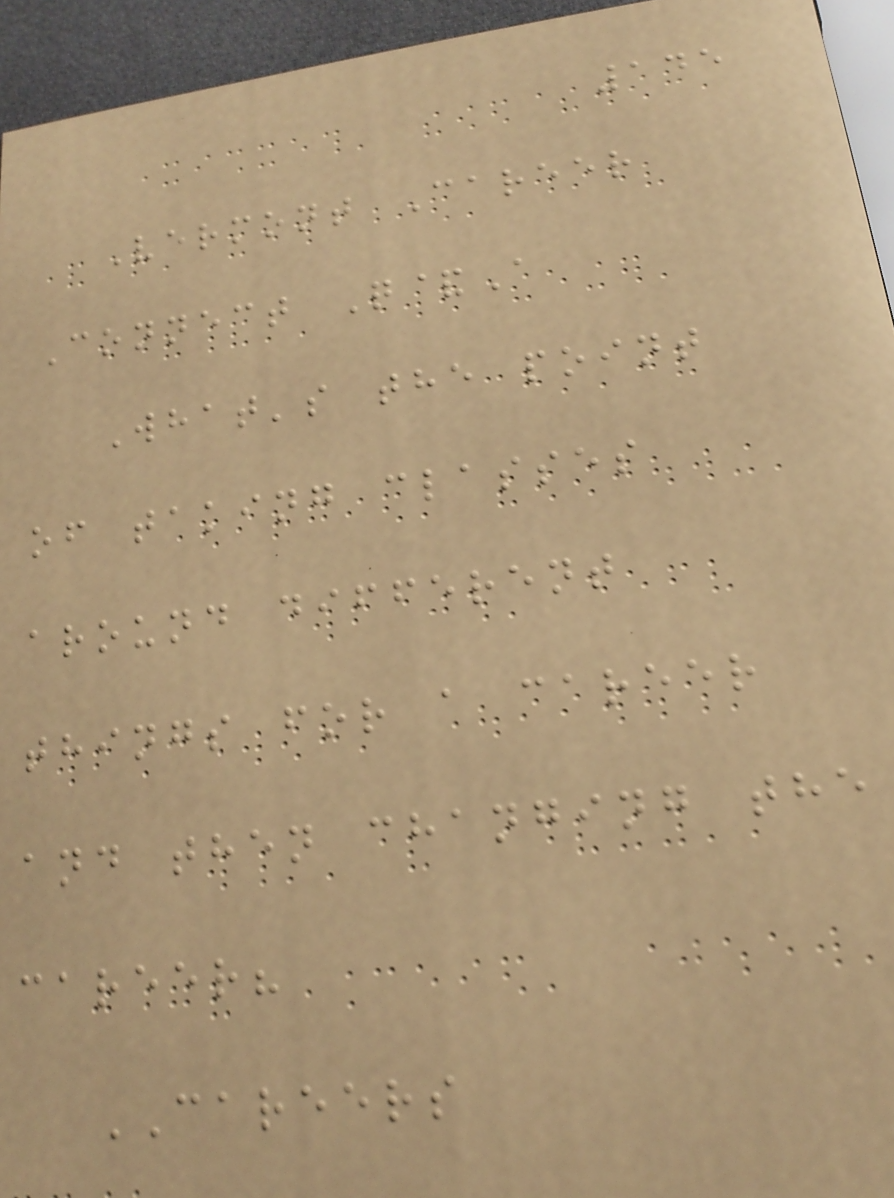145
Vermont Career
Connect Q&A
What's the point
of taking classes
around different
things for a career
and then changing the
career?
CAREERS
